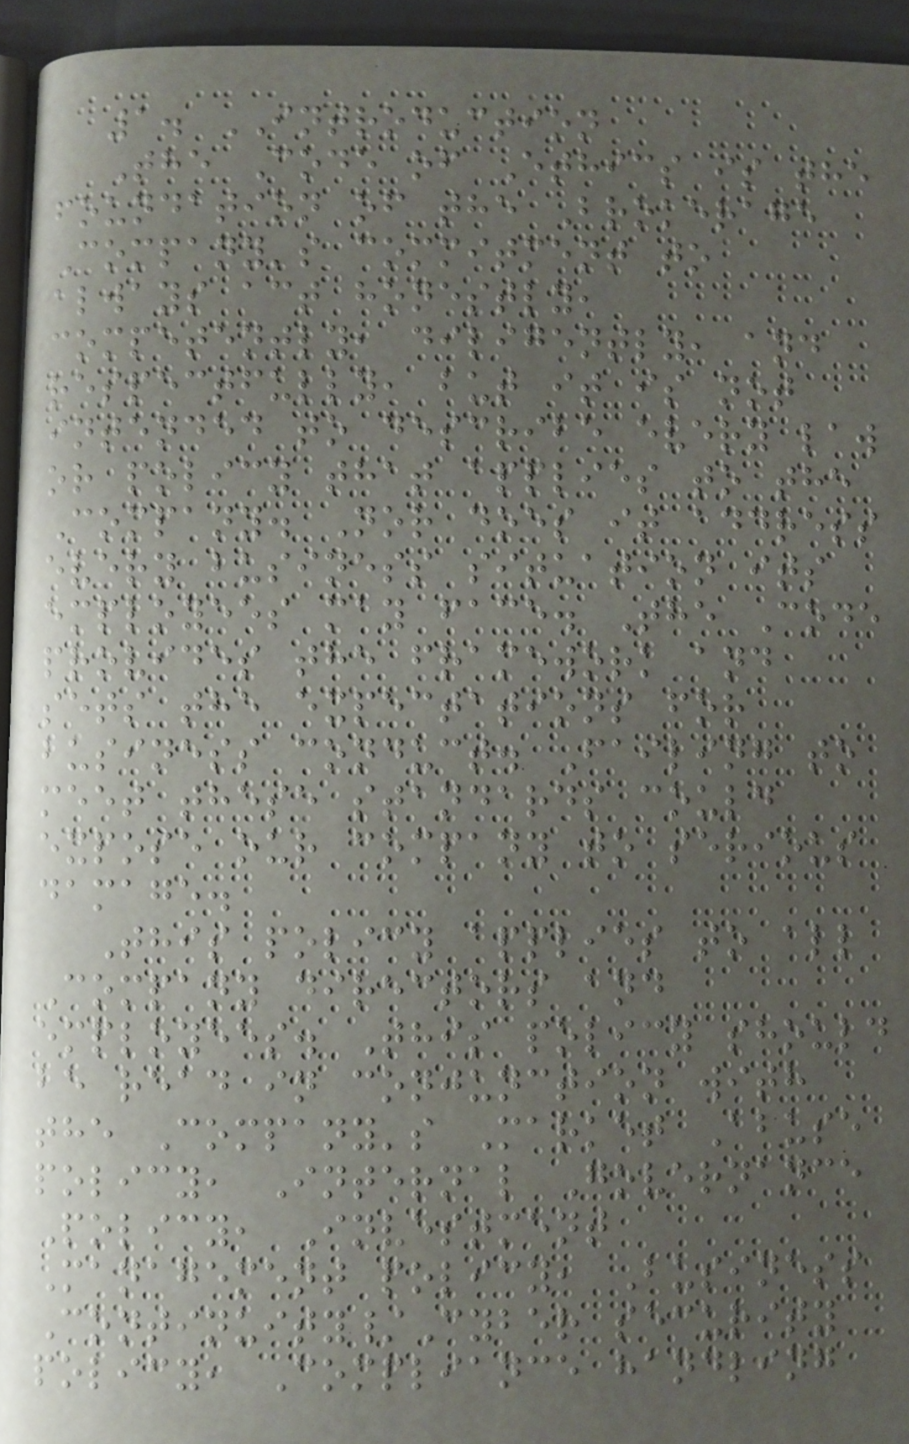1. INTRODUCTION
The Code of Ethics is the
foundation of the Brokerage
Company's commitment to
always act honestly,
competently, diligently, and
respectfully, but it is not
intended to describe every law
or policy that applies to the
Company. Nor does it address
every business situation its
employees may face. The Code
provides the framework and
sets the expectations for
business conduct. Failing to
meet these standards could
expose our company to serious
damage.
This policy applies to all
Company directors and
employees. This policy should
be read in conjunction with
the Company's Market Abuse
policy, Internal Governance
Policy, Investment
Management policy, Business
Continuity/Cyber security
policy, Compliance handling
